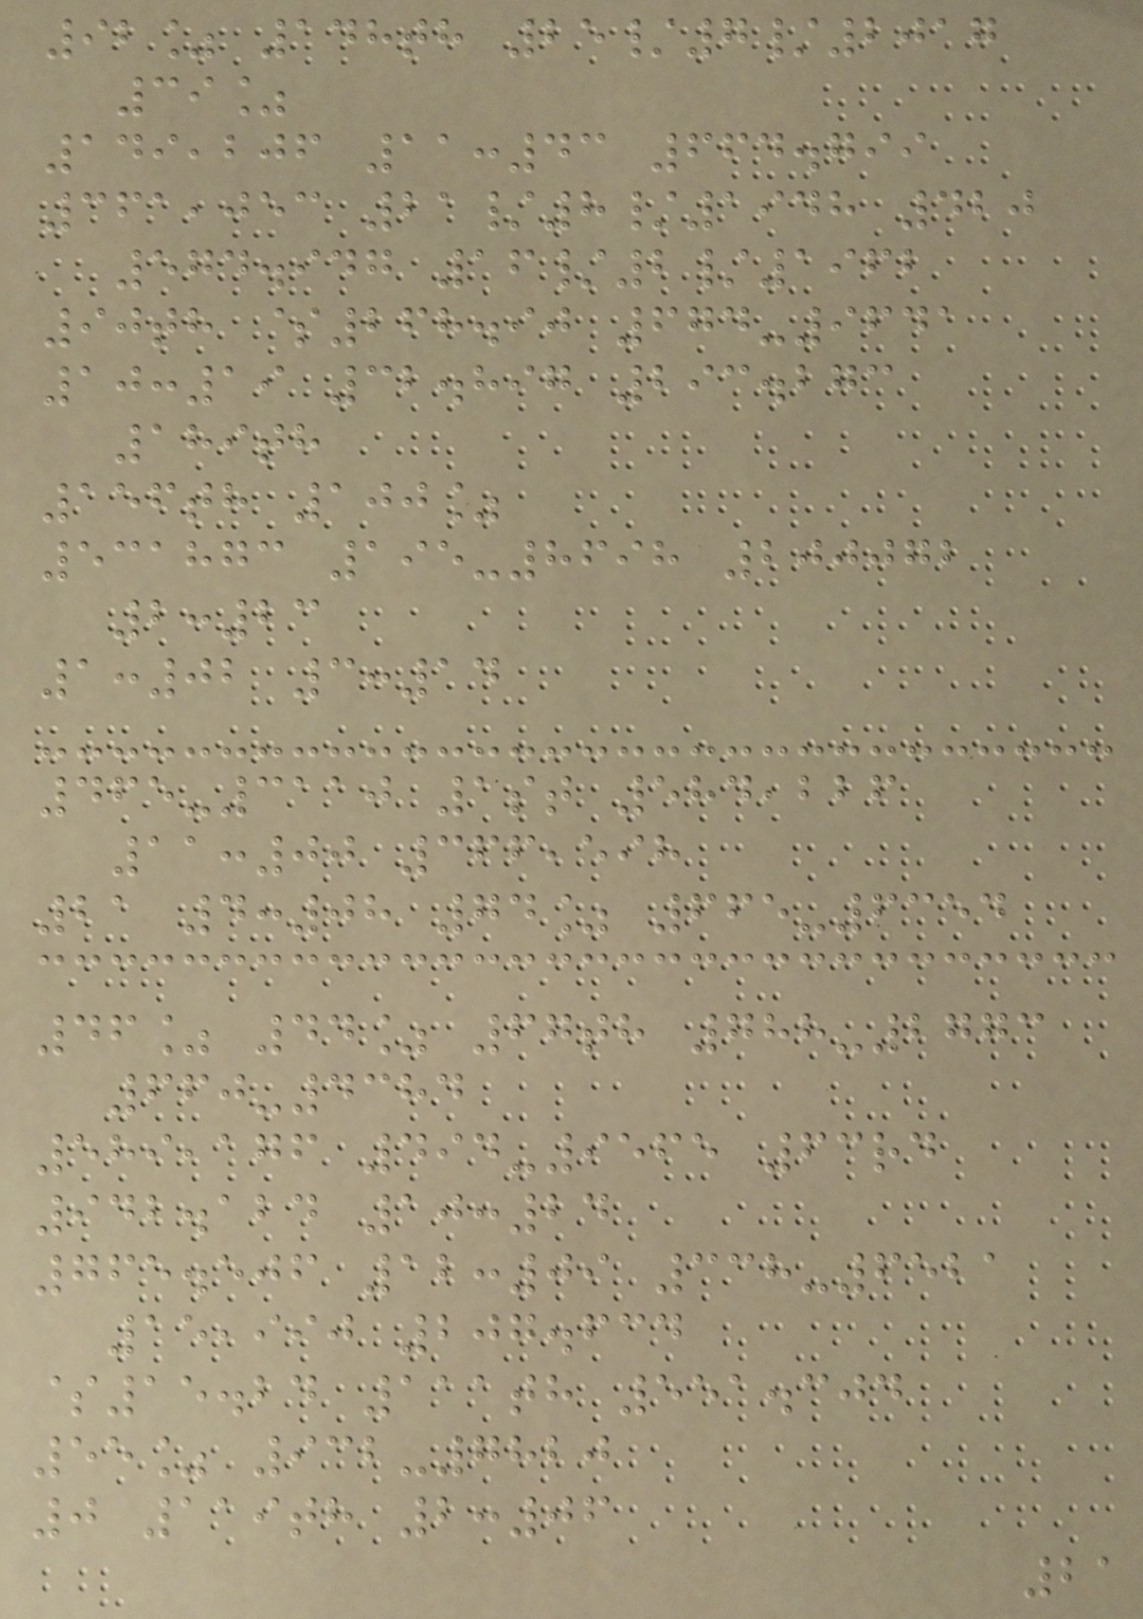92% 148th 25/7/2017
39%
149,206 11:43 664.799
361,053 21/8/1948 420
574.947 16/2/1962
90th $268.90 674-9641
10:19 32.897 293.273
189th
156th 100%
531873 195-8698 200072
2:23
1:02 3:14
465-3110 1st 584,226
11:00 366,598
21 4:08 74% 665-6354
46% 44% 67th 788-2773
660-4384
589,176 494-9565 63rd
942.124 10:24
765.506 12:09 338-6521
15,990 207.634
$15.24 111th 551.304
55% 932-7820
0 119th 2:06
21
